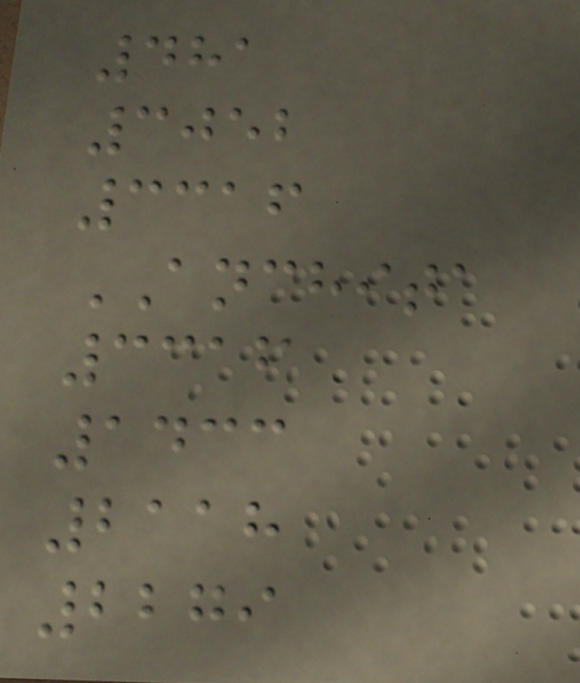481
3052
3316
ANCHITA
3316
1433
2118
2279
